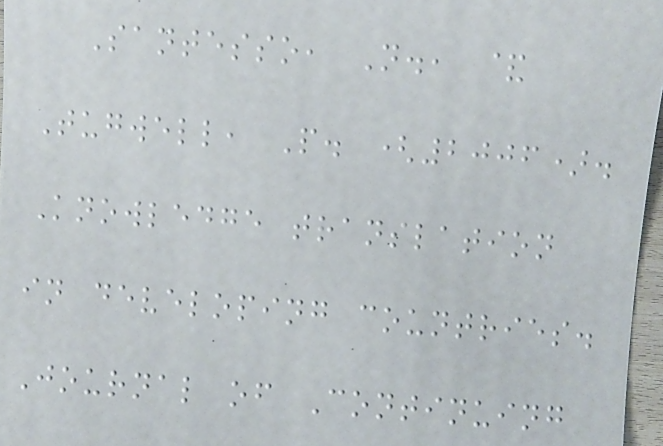Santesso, N., &
Tugwell, P. (2006).
Knowledge translation
in developing countries.
Journal of Continuing
